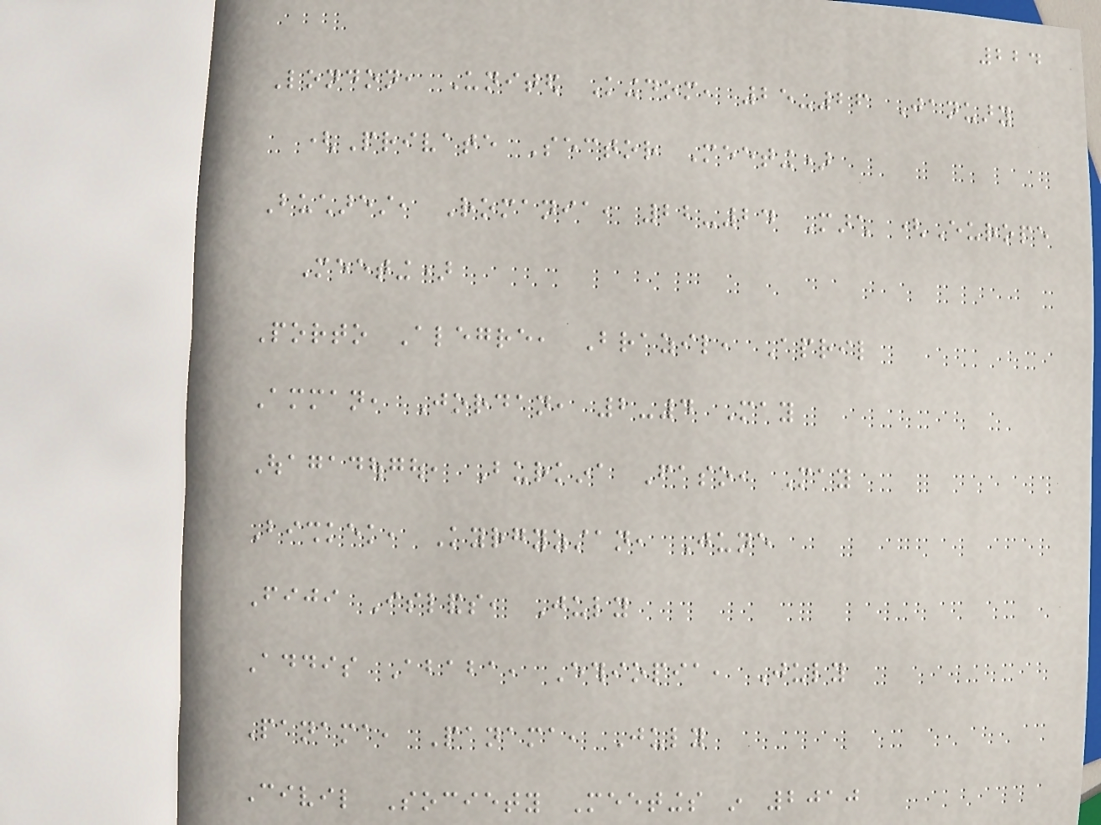224
London, United Kingdom, 25-26 January
(Private Sector Meeting)
Bucharest, Romania, 22-24 March (Europe
Meeting)
Porto Alegre, Brazil, April
Amman, Jordan, 2-4 May
Ouagadougou, Burkina Faso, May
Bishkek, Kyrgyzstan, June
Fiji Islands, July
Addis Ababa, Ethiopia, July
Panama, Panama, July
Civil Society Meetings in 2010
